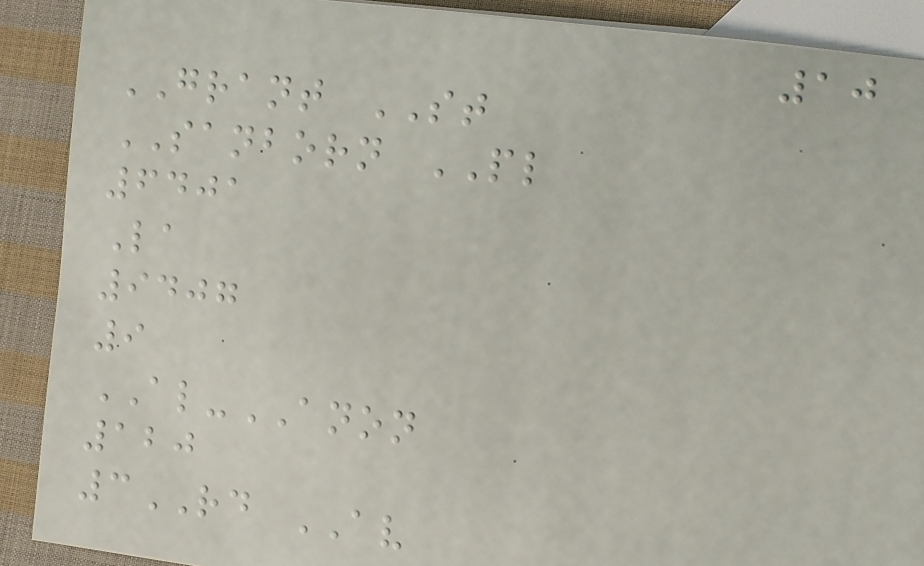10
GRANT ST
SANBORN PL
6401
La
9407
9
AL-ANON
120
3RD AV
